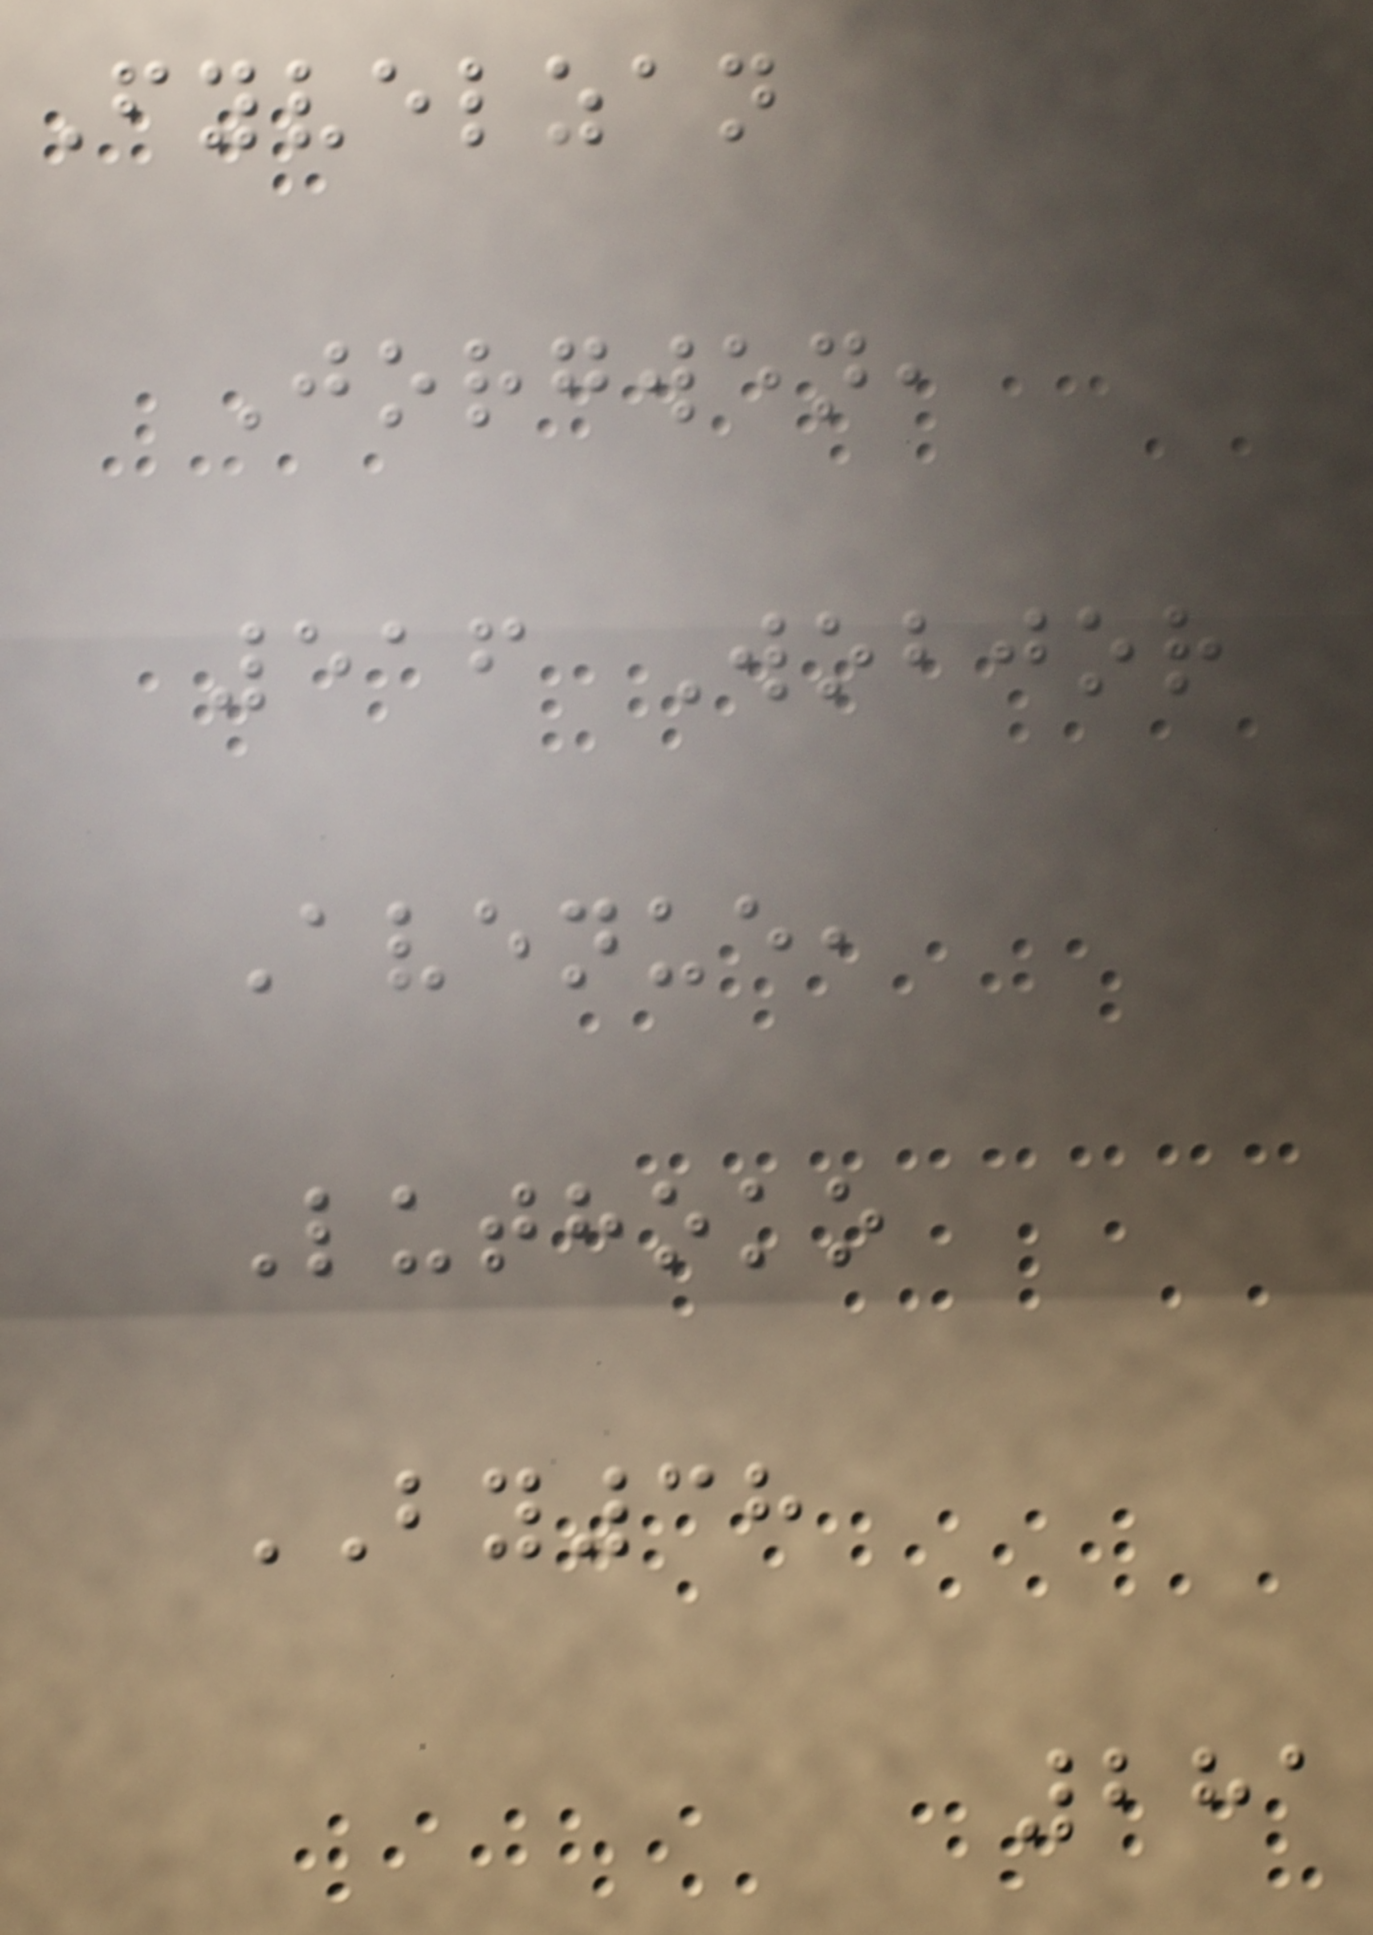Fyvelzan
Jorgwen,
516 Wobjor
Avenue,
Luthoko
BY38
281
